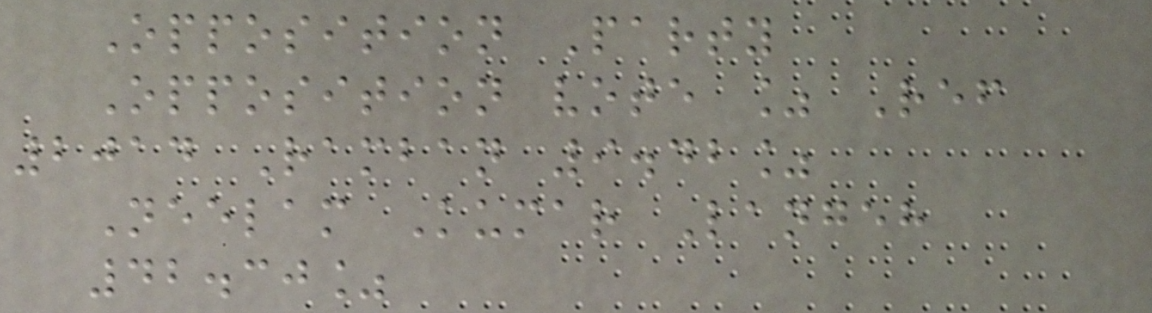Opposition Party
Opposition vote % Ref
2014 Ramban 9.42%
Neelam Kumar Langeh
42.30%
